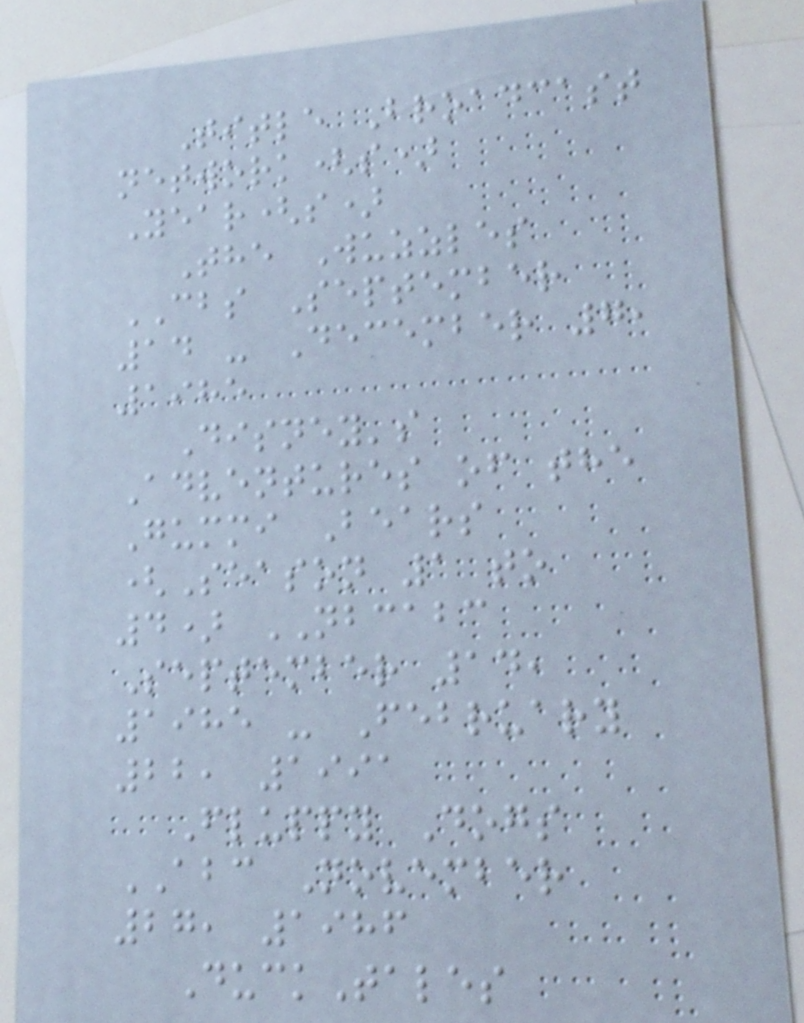Title Broadcast
network(s)
Year(s)
The Wuzzles
CBS September
14 - December 7,
1985
Disney's
Adventures of the
Gummi Bears
(Season 1 to
4) NBCABC
September 14,
1985 - February
22, 1991
Fluppy Dogs
ABC November
27, 1986
DuckTales
